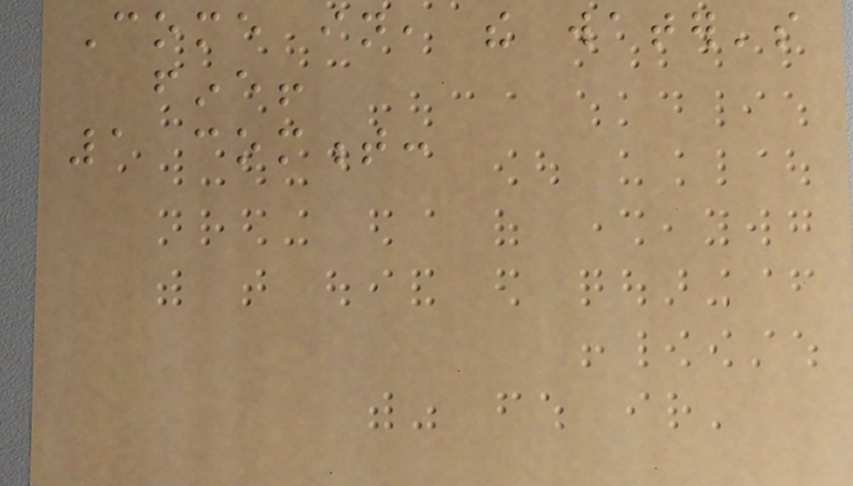Come in, the water's
fine!
1 comment:
